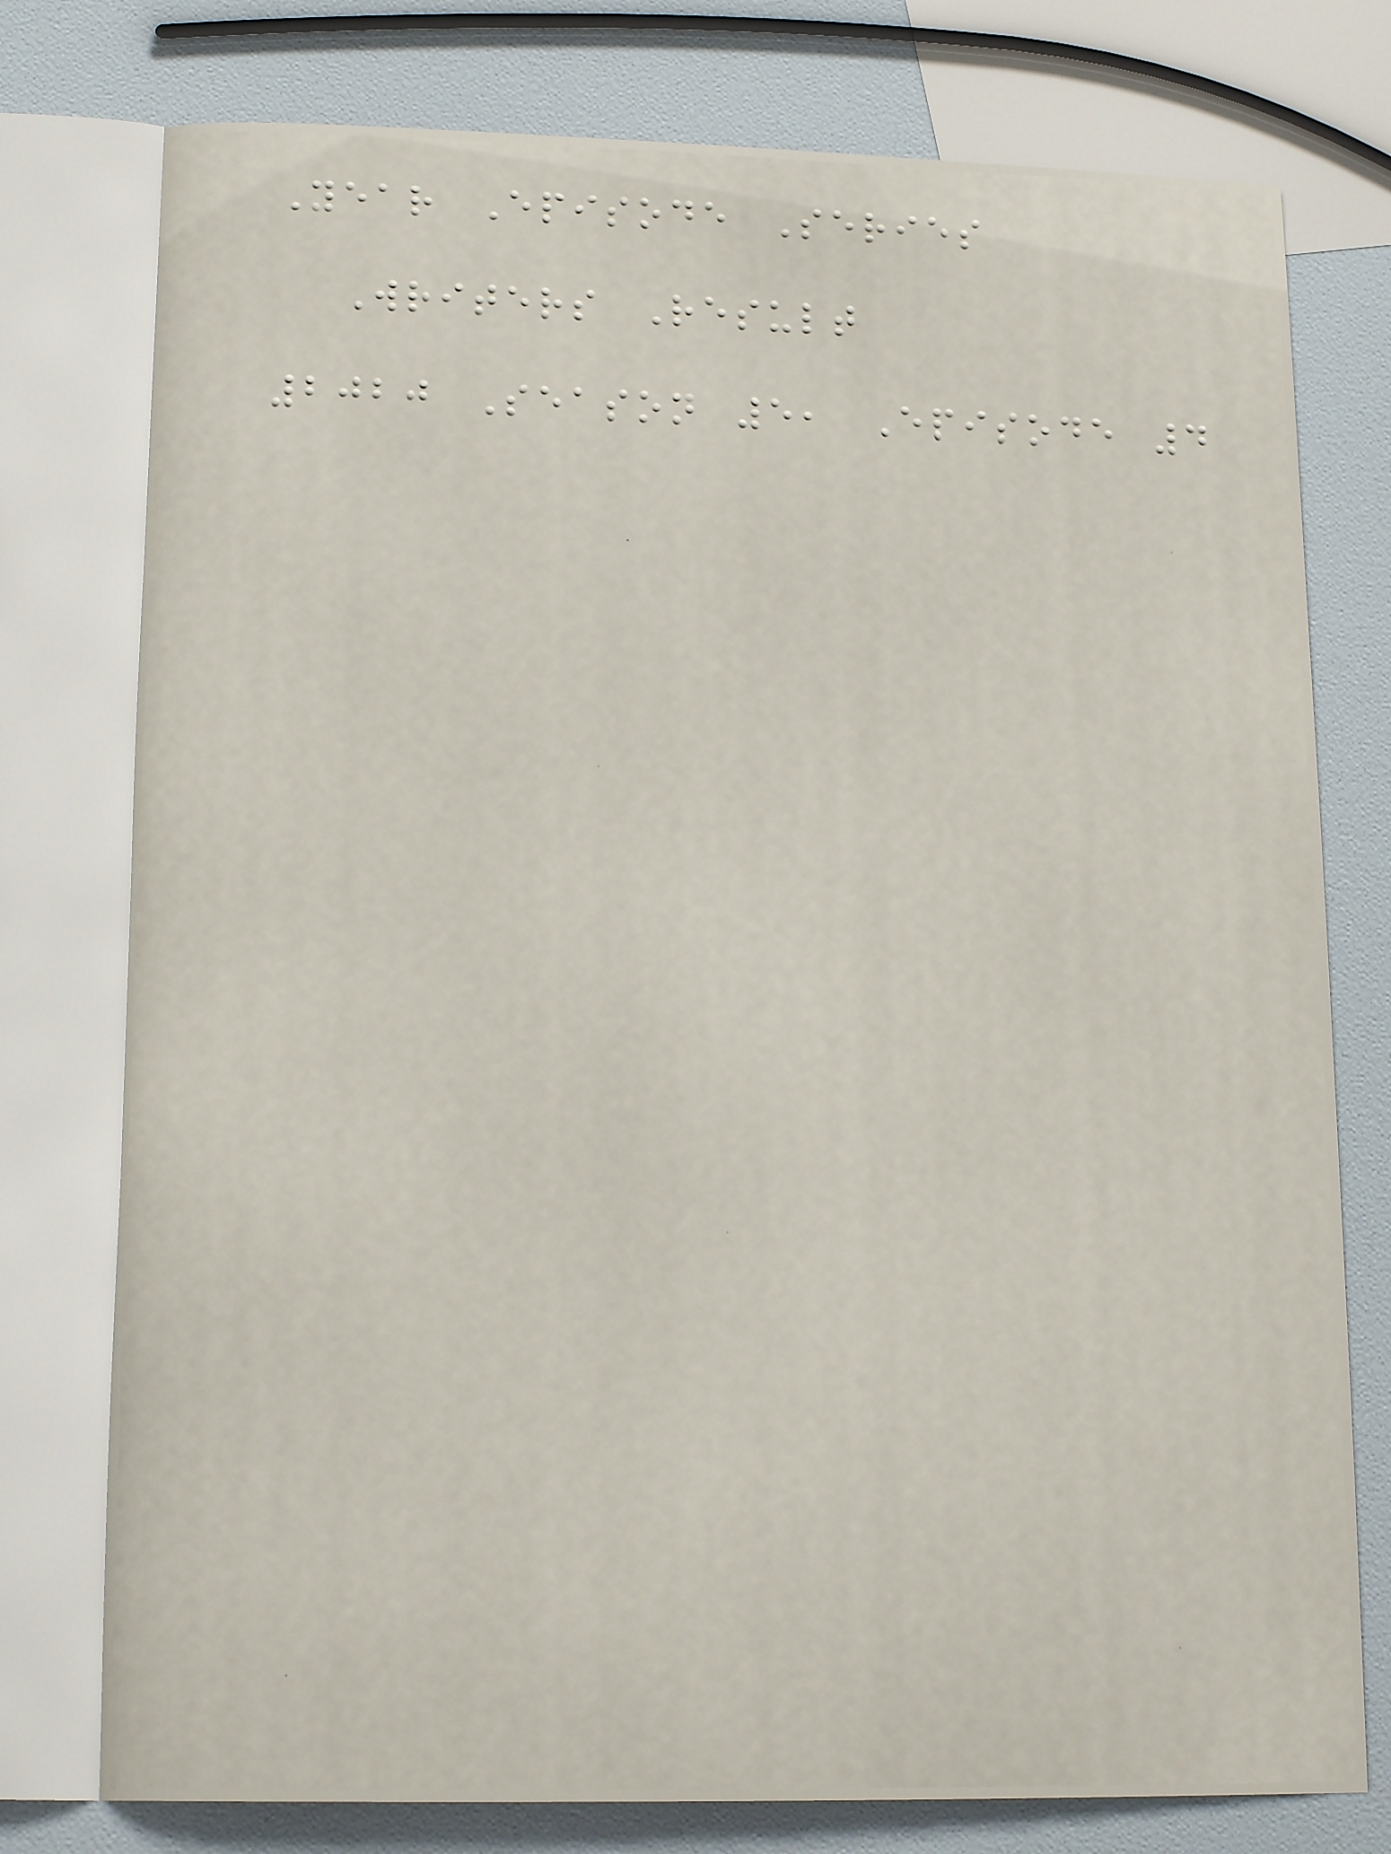Year Episode Series
Writers Result
2020 Season 5, Episode 4
